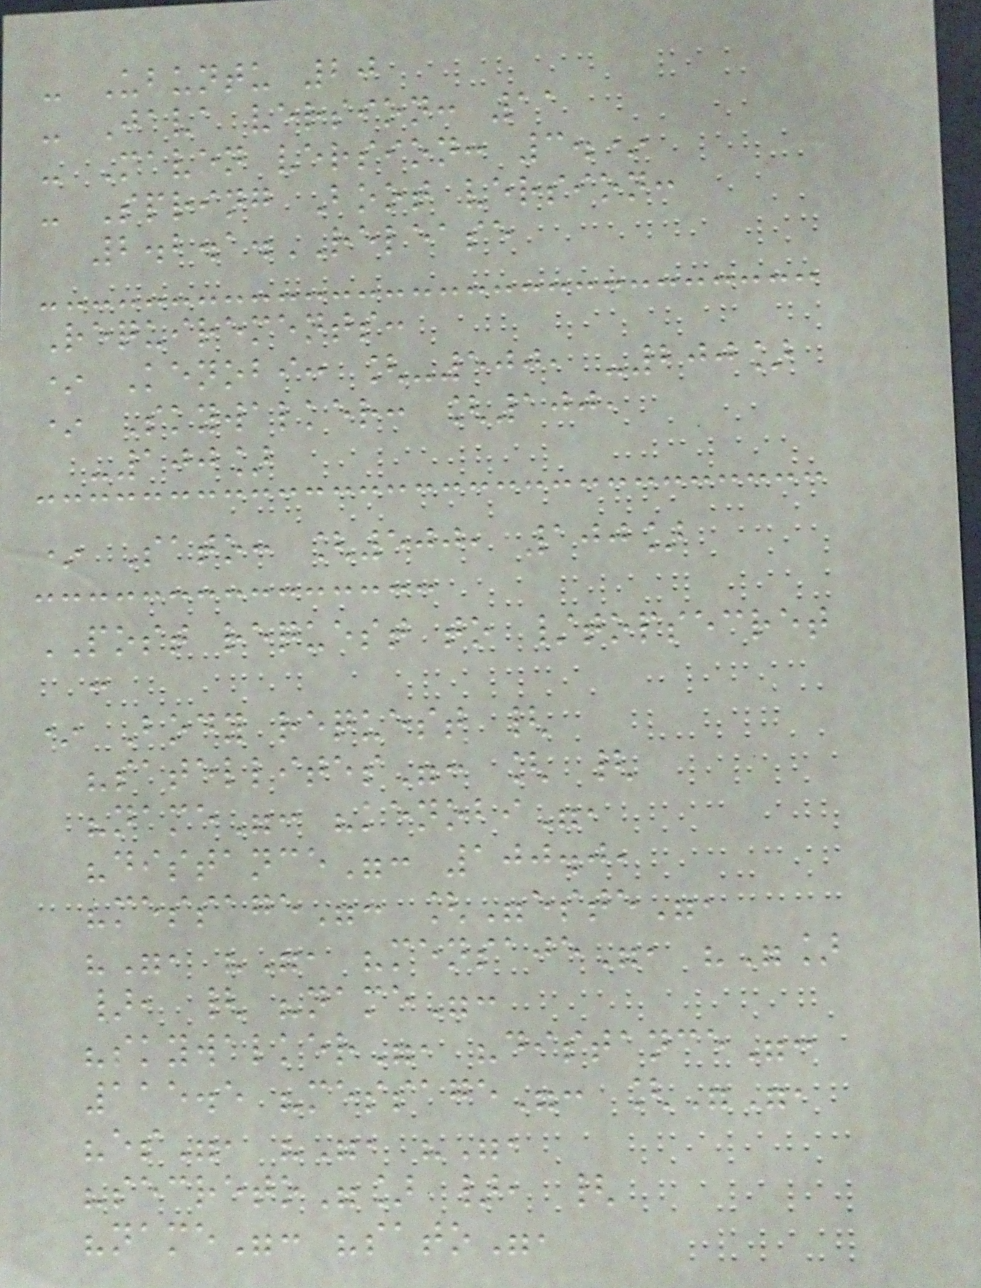- Ubuntu 20
- Java version: 11
- Maven version: 3.*
- Spring Boot version:
2.2.1.RELEASE
Requirements:
* Kenobi: [-500, -200]
* Skywalker: [100,
-100]
* Sato: [500, 100]
POST request to /topsecret
:
* Body request {
"satellites": [ {
"name": "kenobi",
"distance": 100.0,
"message": ["este",
"", "", "mensaje", ""]
}, { "name":
"skywalker", "distance":
115.5 "message": ["",
"es", "", "",
"secreto"] }, {
"name": "sato",
